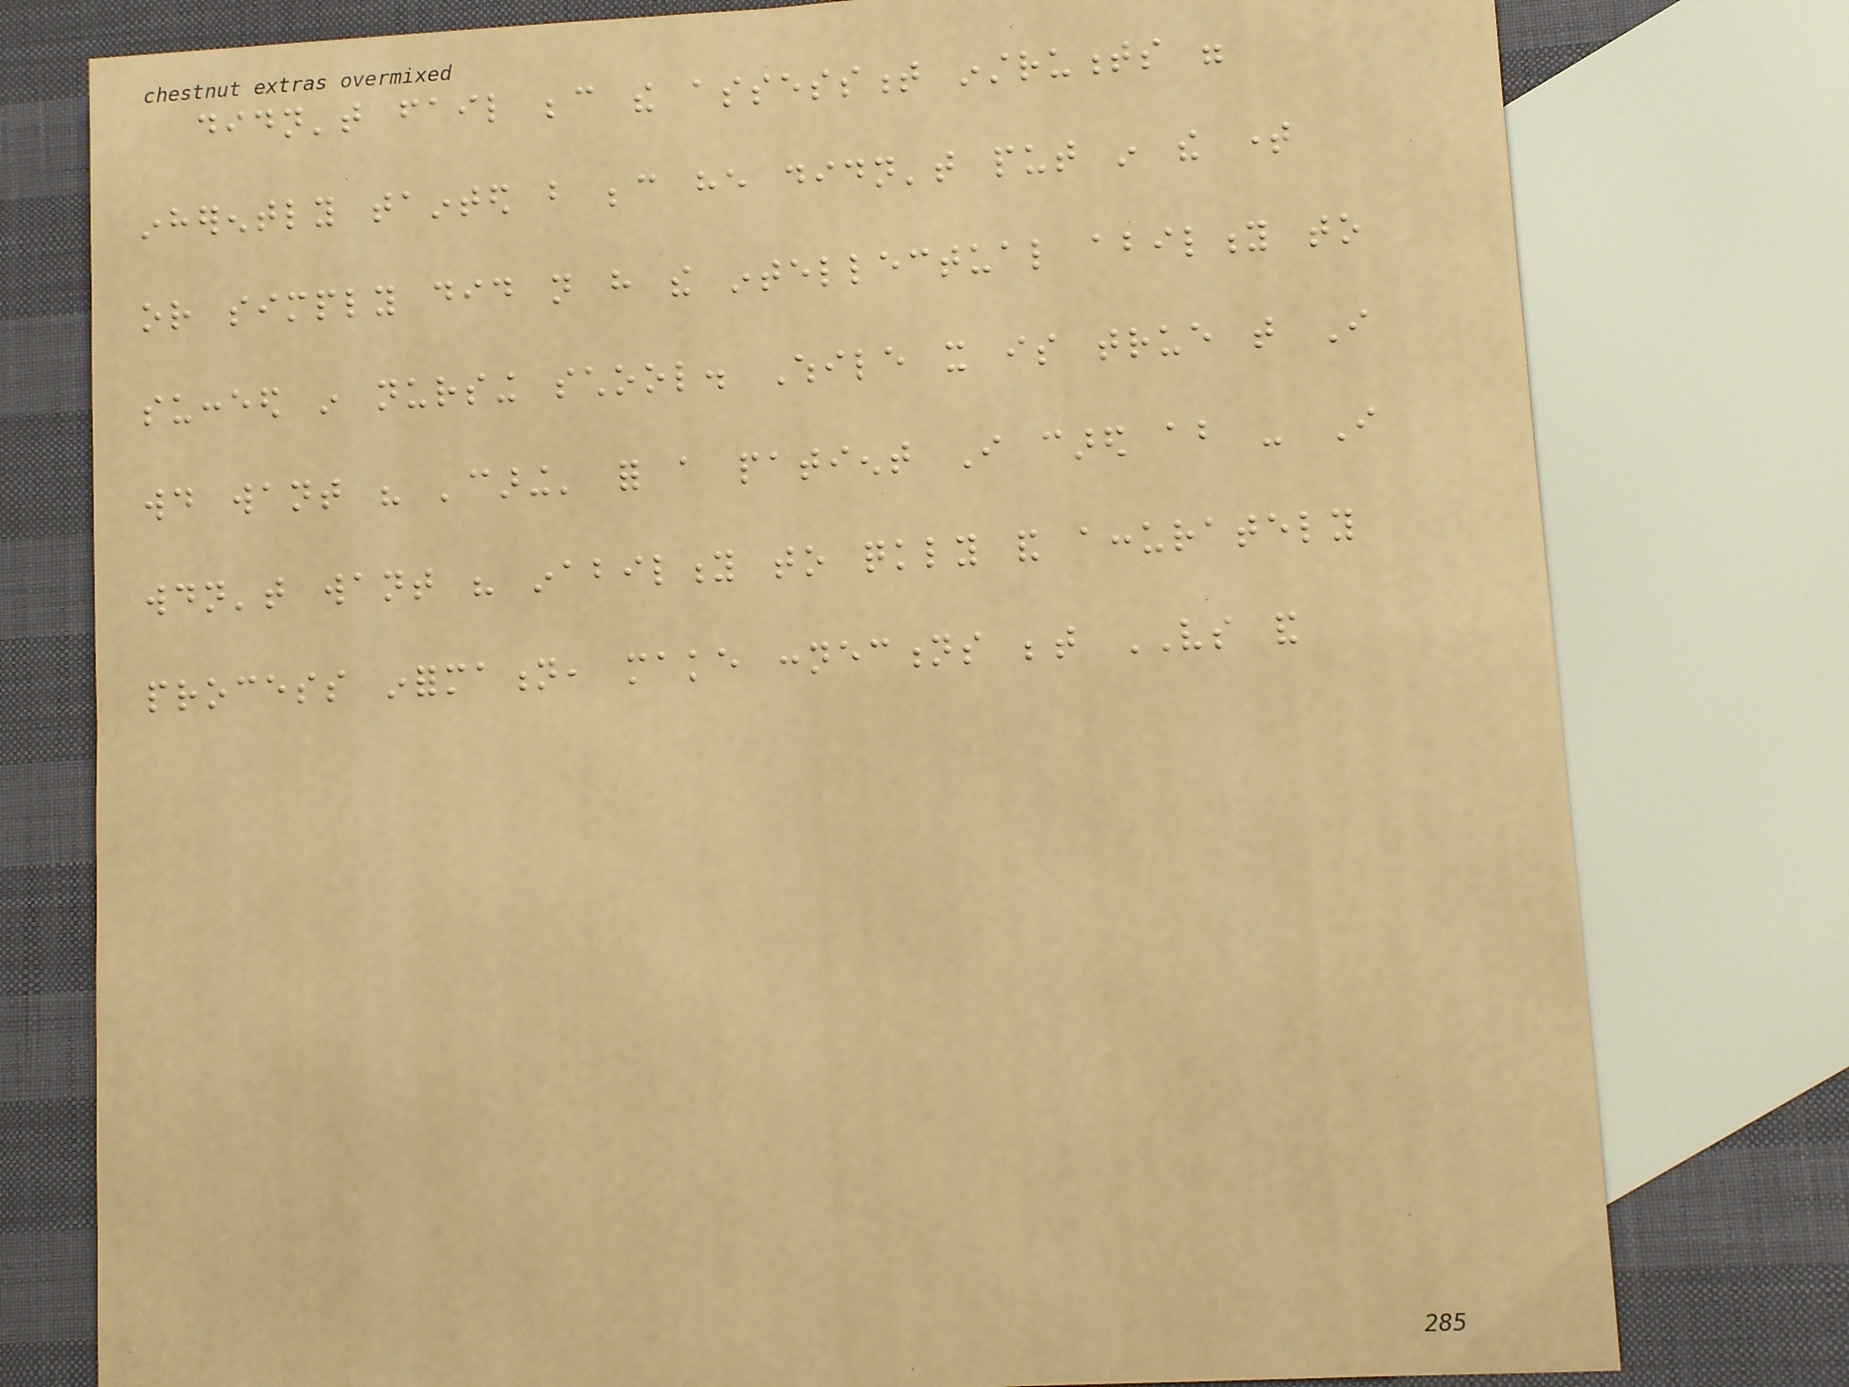didn't fail because the assessment instruments were
inherently tainted but because he didn't put in the time
or simply did not have the intellectual ability to
succeed in nursing school. While it is true that I
would want his 'caring' for a patient I cared about - I
wouldn't want his inability to quickly and accurately
process information, make connections between VS and
